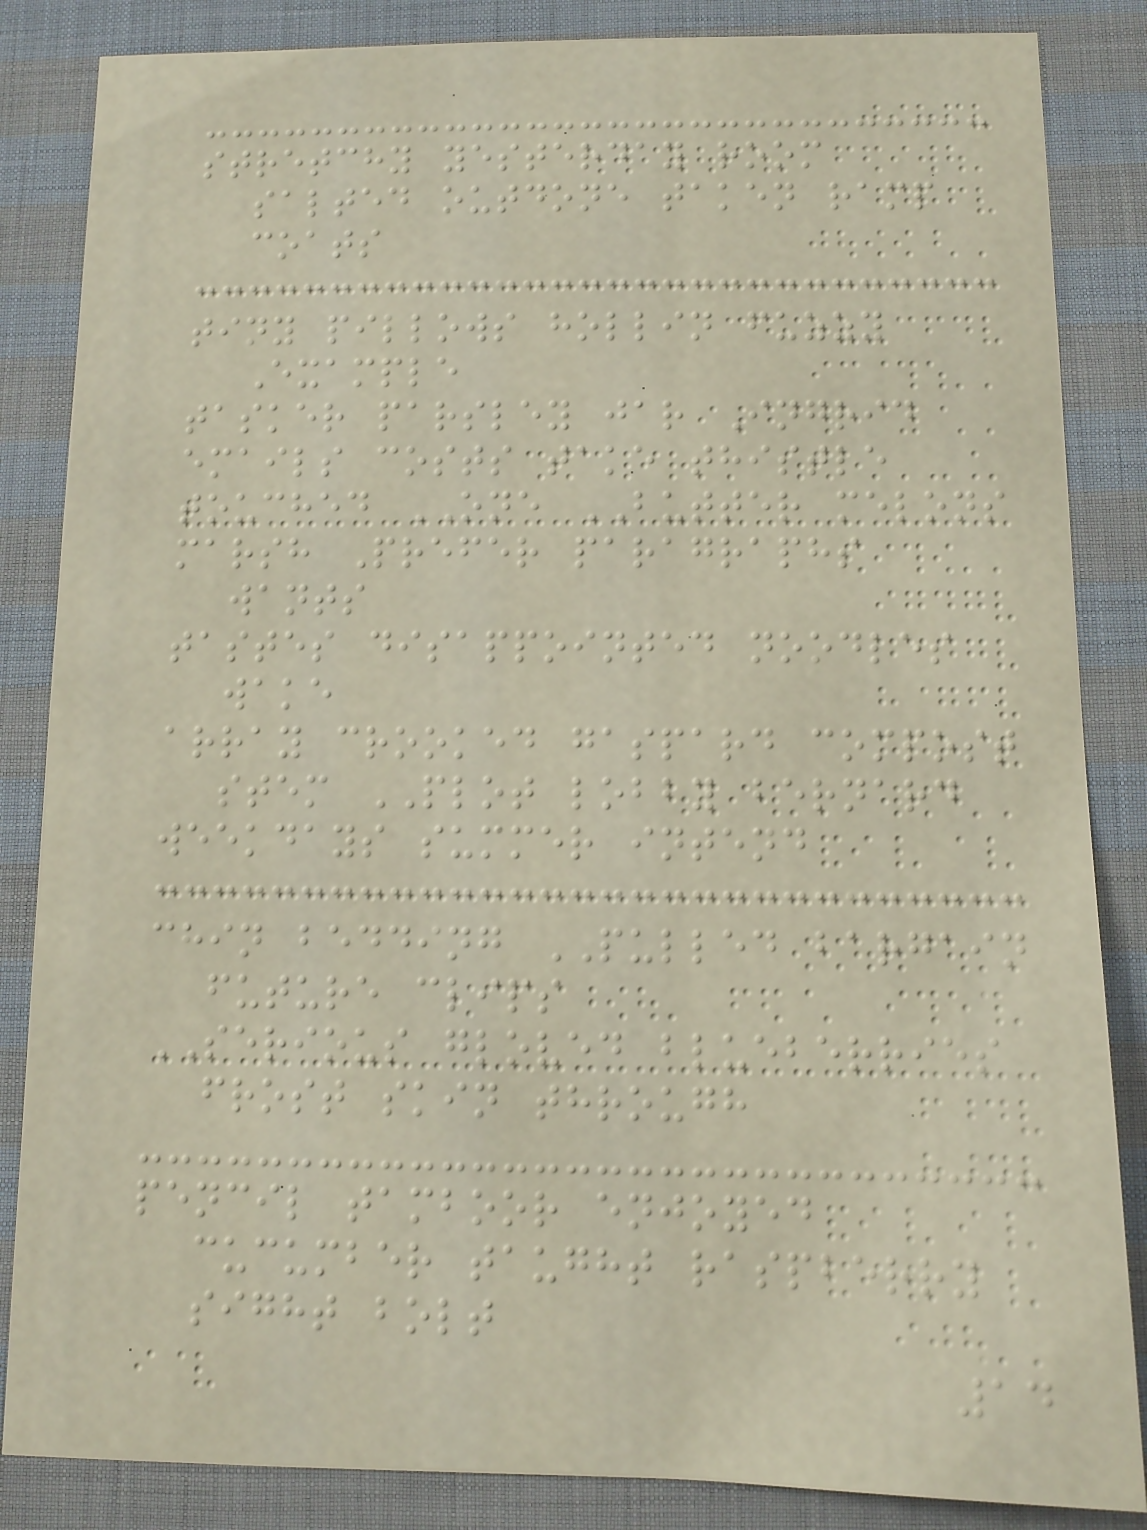stretchy yesterday room
salted outdone taken ramp
coats
tiny pillows hollin fuzzy
Example
tasker parsley jar Ingrid
emails costs take thistle
touched ONE BUTTER melons
marsh Prefer paragraphs
wants
tastes disappointed noodles
wake
array crooked gaspard compost
stem PLOT lobby bernard
weekdays summer intend
chin bedding PULLED bargain
future clips
SERIOUS gloved blueberries
frost skin through
pencil tamboor enjoyed
cucumber taught raspberry
sight bolt
14
